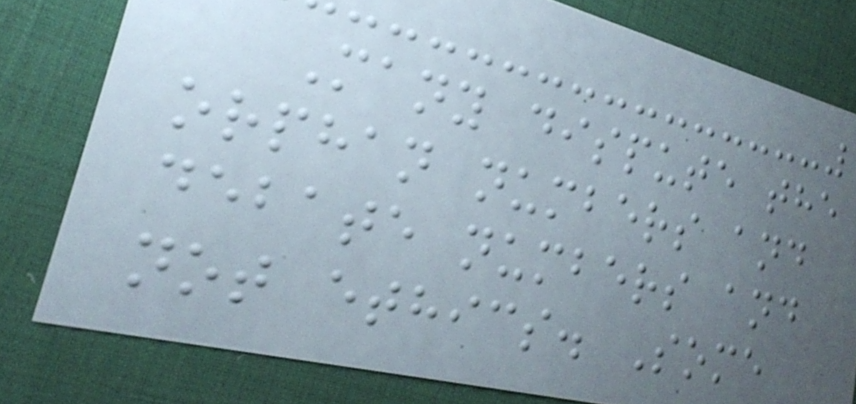Many dispute the
orphan numbers and
debate numbers and
not ethics. Some
